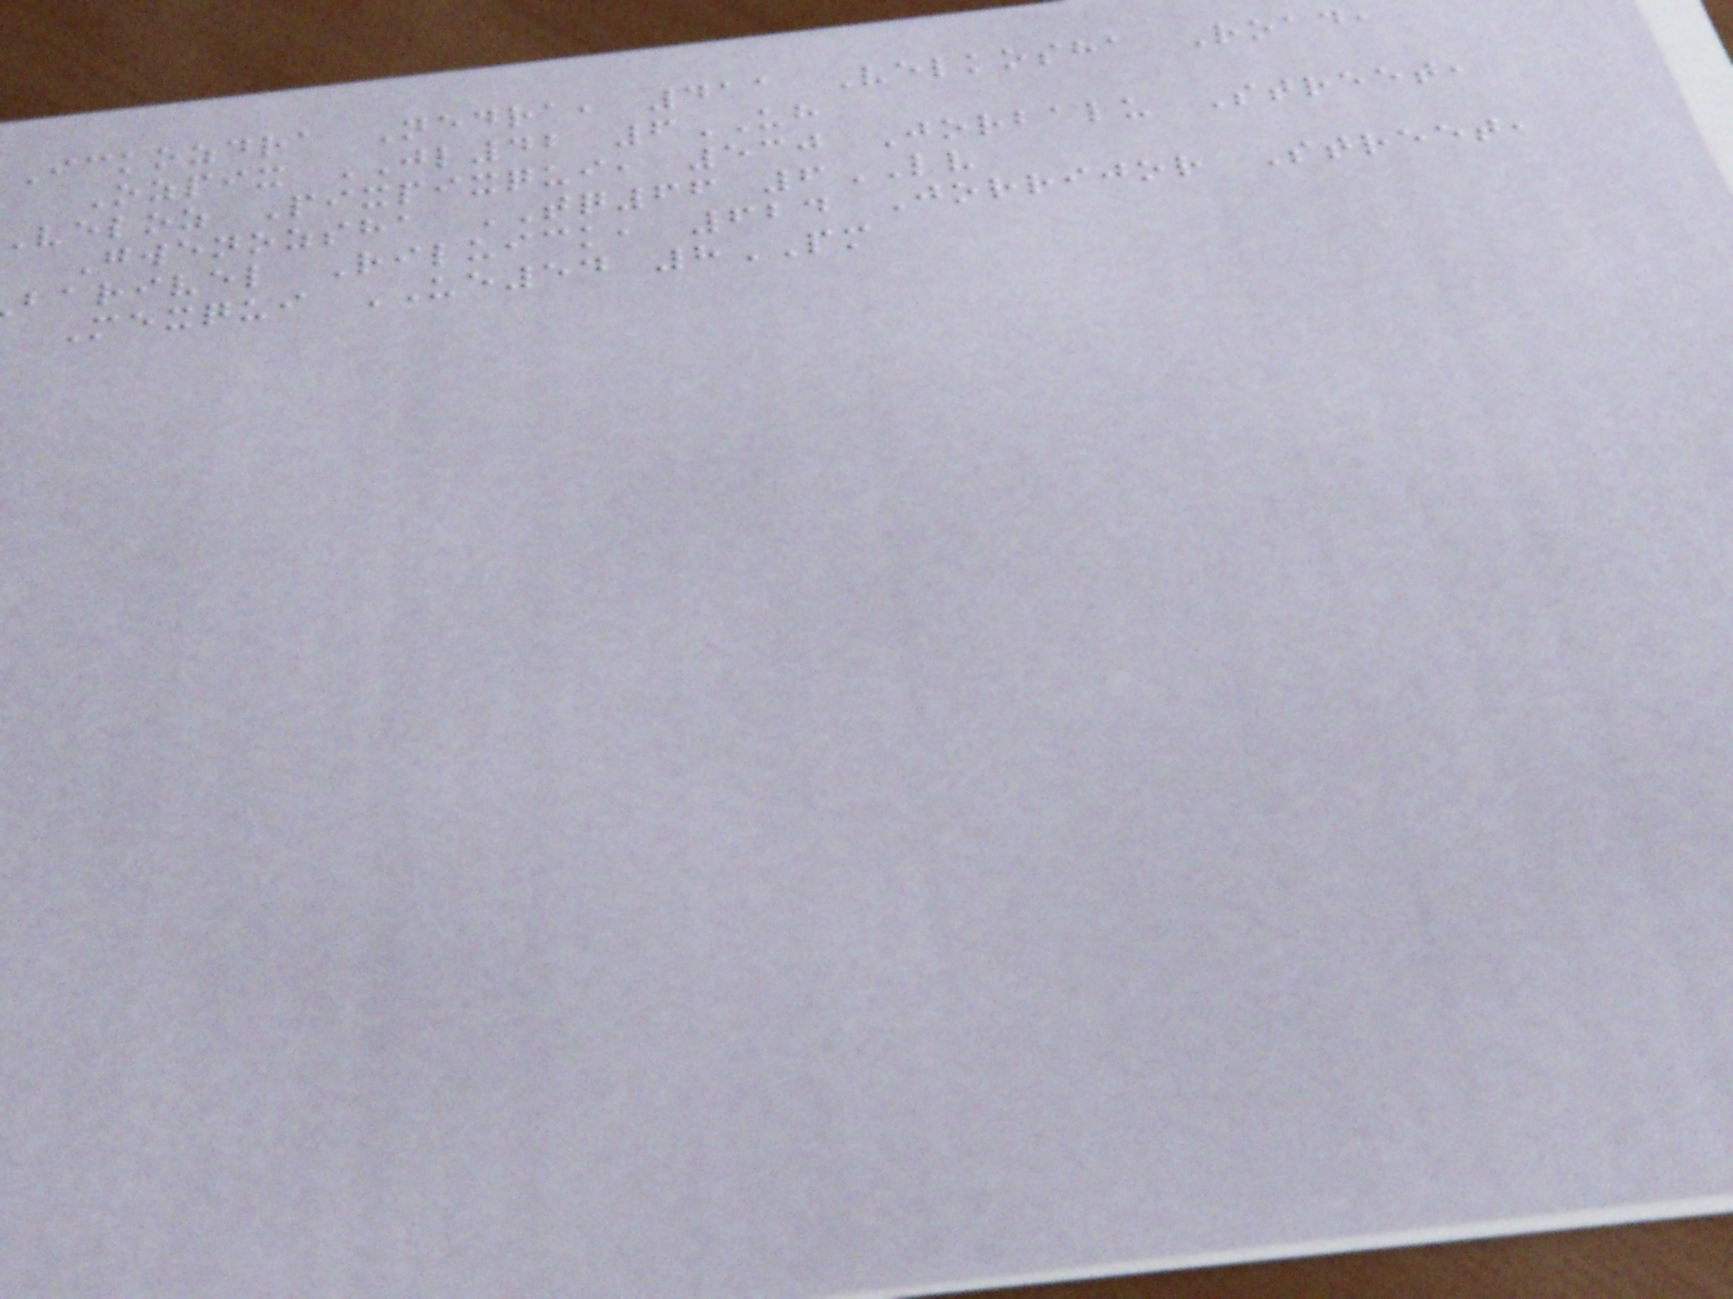Ickozdra Nedra, 411 Velkosha Road,
Ozpix JL42 6UH
veloz Pixpixqui, 530 Jorbalu Street,
Gwenozsha TQ66 6LV
barivel Riluick, 624 Jorrijor Street,
Mexqui UE54 8PM
